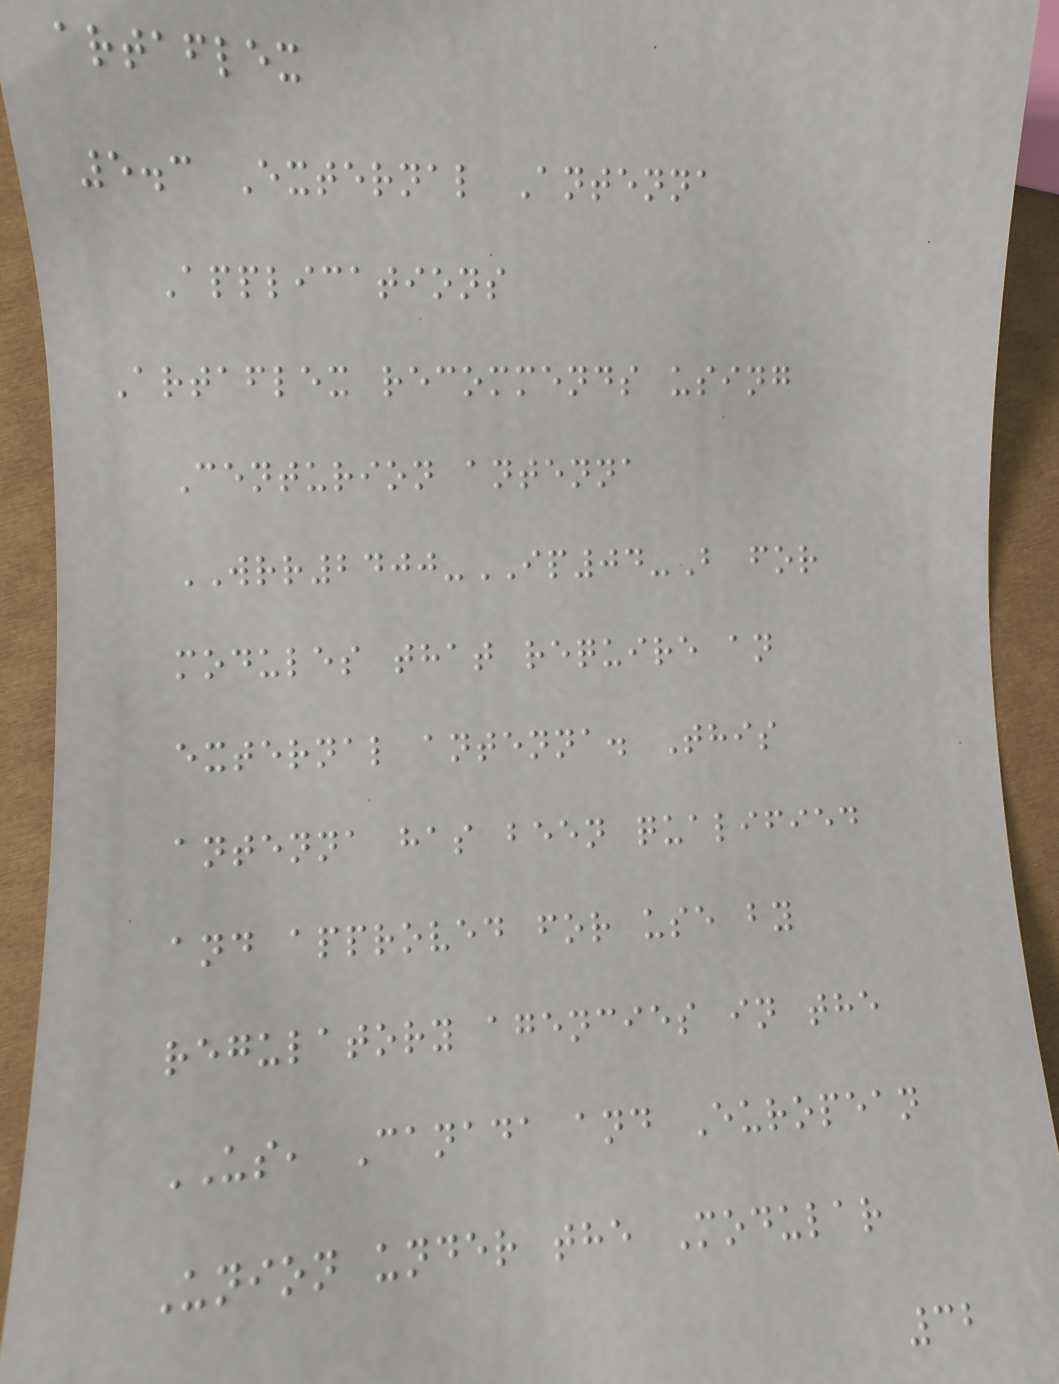artaflex
5.3 External Antenna
Applications
Artaflex recommends using
Centurion antenna
WRR2400-IP04-B for
modules that require an
external antenna. This
antenna has been qualified
and approved for use by
regulatory agencies in the
US, Canada and European
Union under the Modular
32
